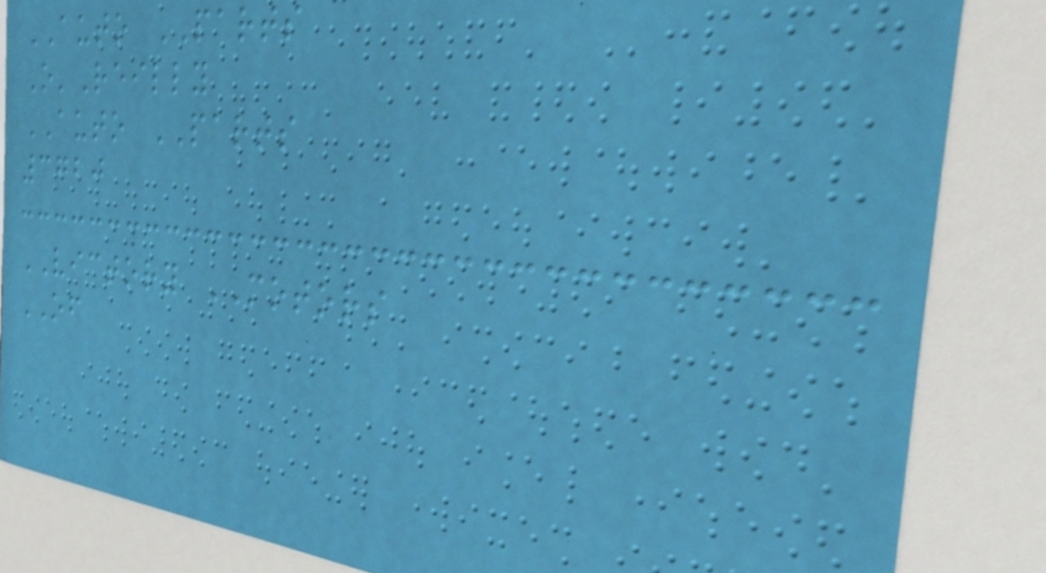AUTO PARTS
O'Reilly
AUTO PARTS
3720
VICTORY MOTORS
OF
